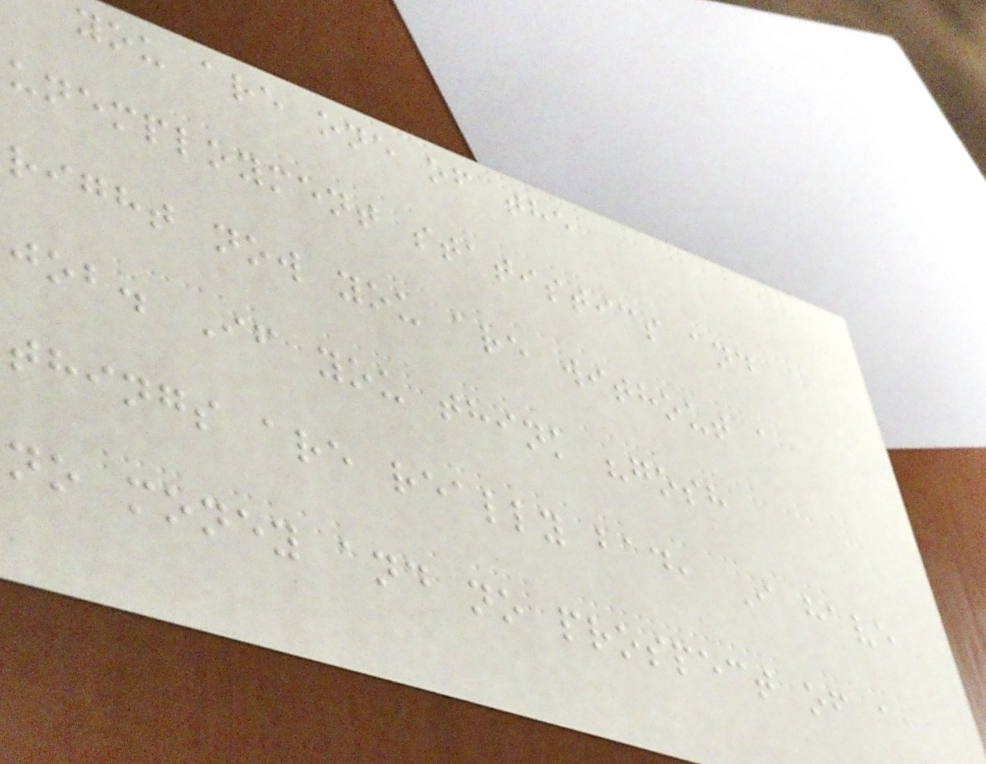you are one of the
unemployment statistics and
right now you are without a
job. If you think "gosh
things are really bad, I have
no money and no prospect of a
